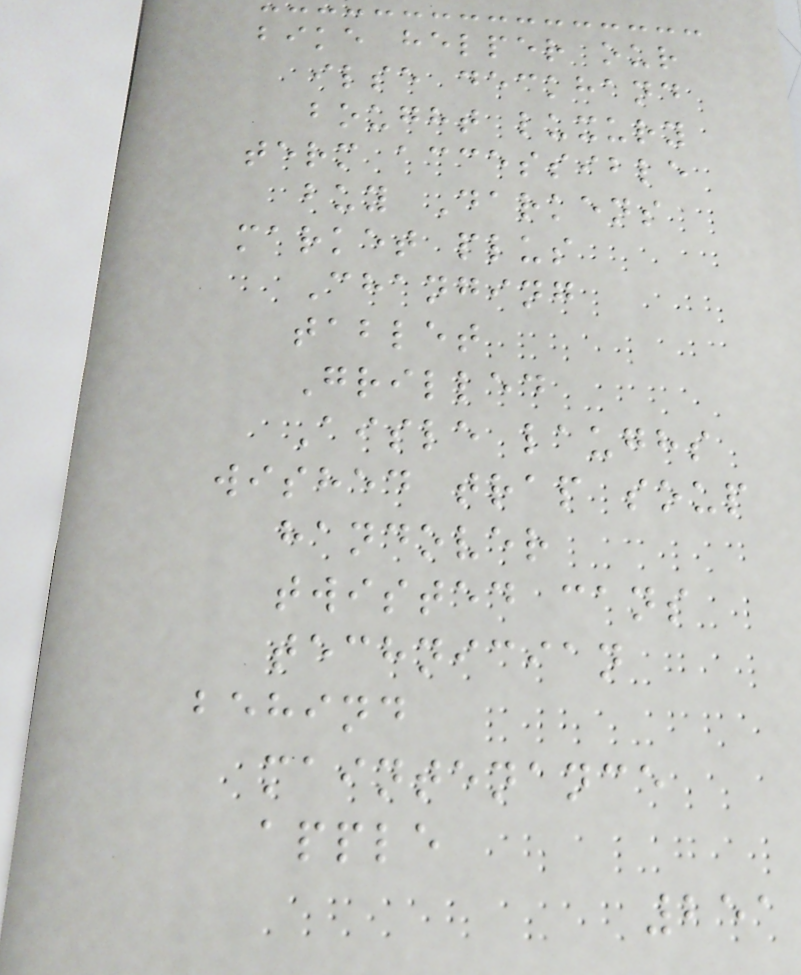bike helper our
ilse deckhand
bought luxury
term accessible
buy Darkens
market plus
Changing
tablet
Grilled
Aisle laughs
wished trap soup
handover
twisted cans
technician
behind
maintenance
apple
251
